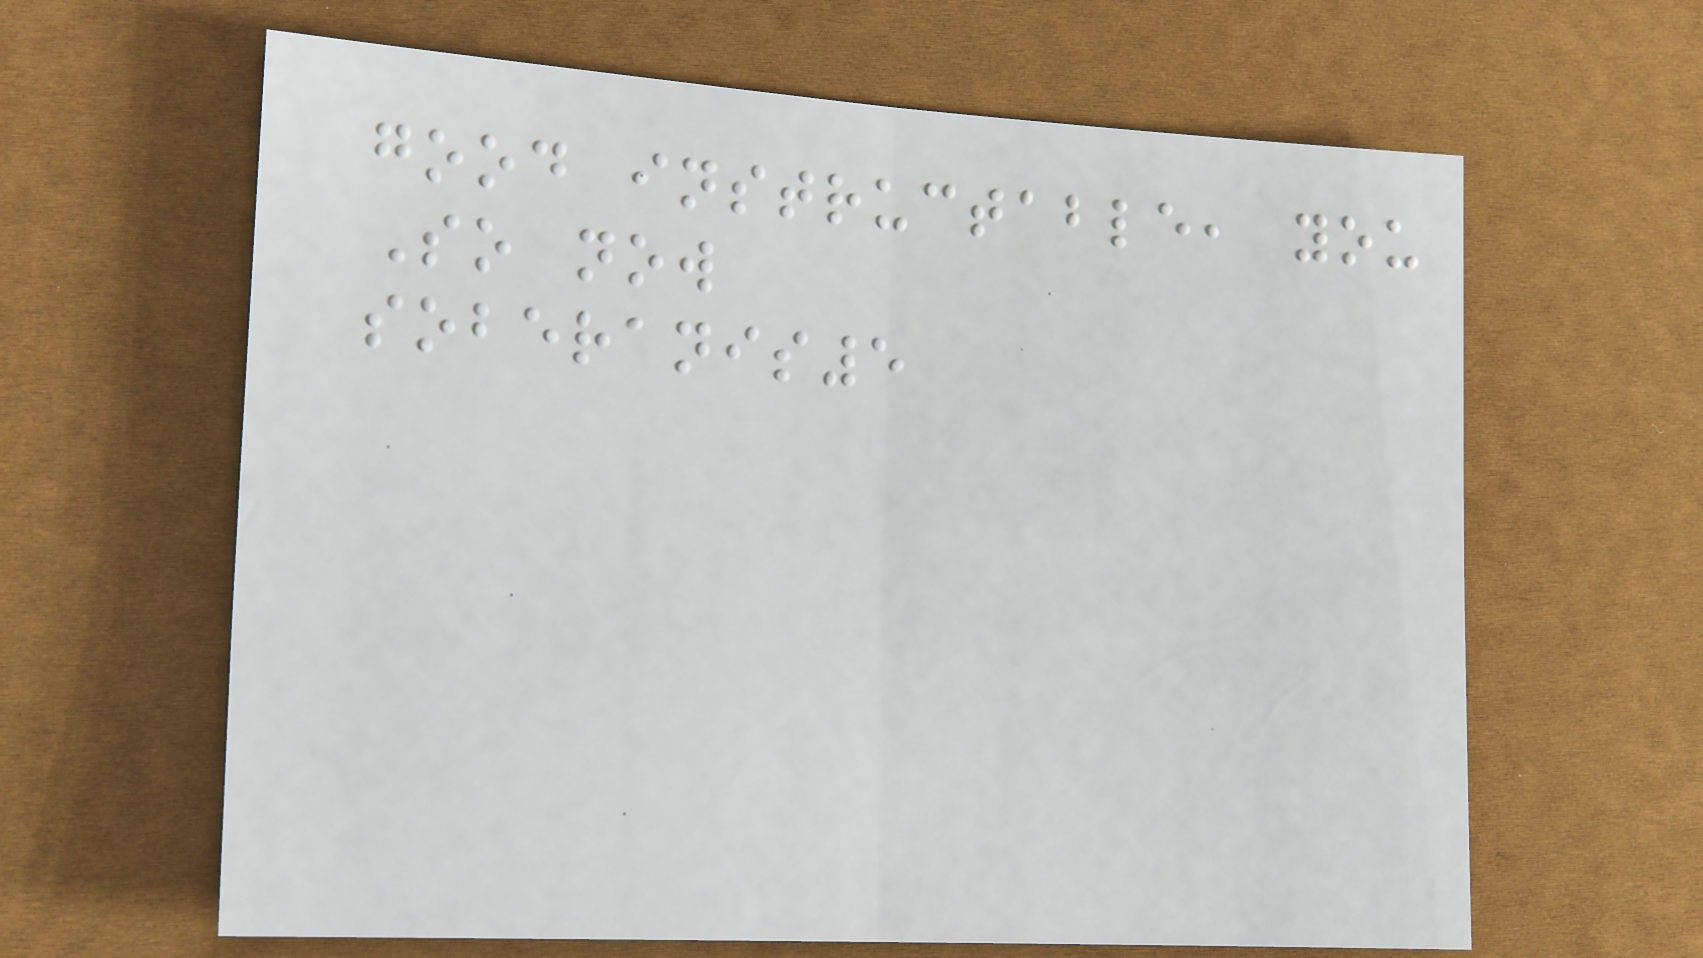good instructable, you
So now
soberanis5
